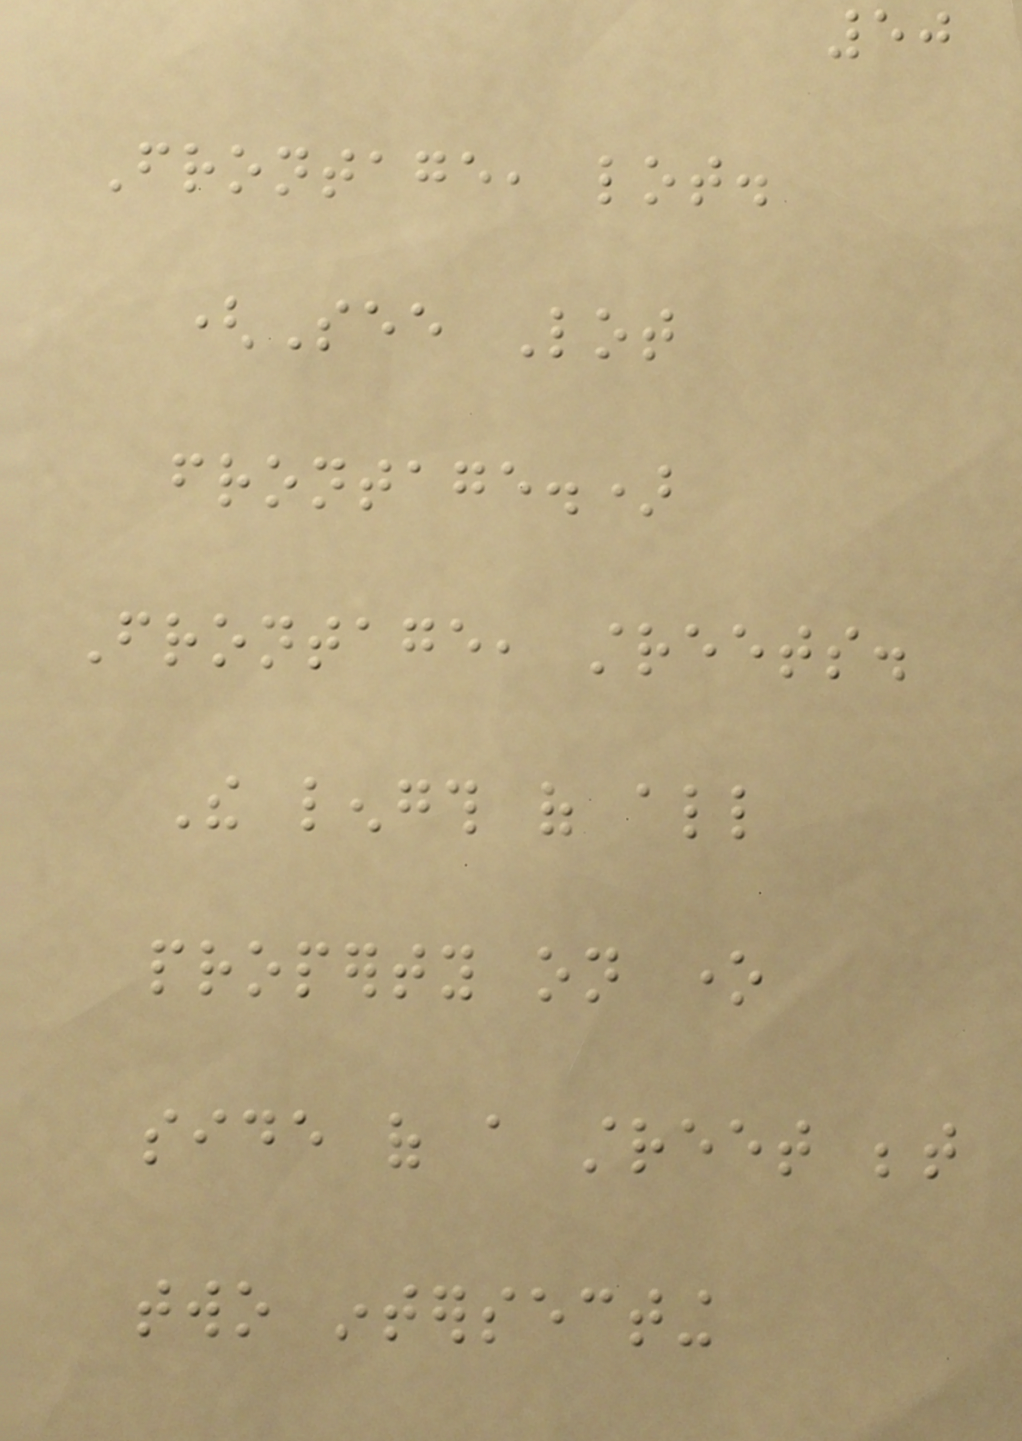50
Frontage, lot.
(See Lot
frontage.)
Frontage, streets.
The length of all
property on one
side of a street between
two intersecting
